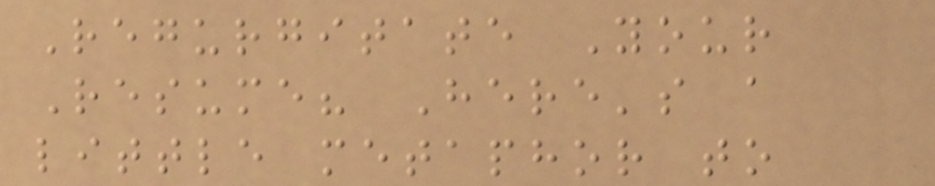Regurgitate Your
Resume? Here's a
little metaphor to
